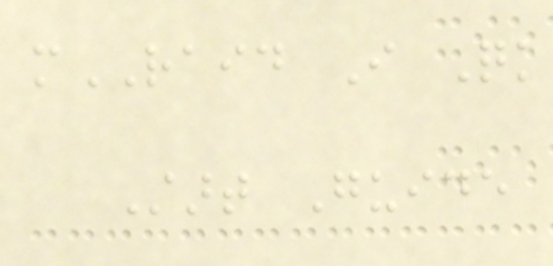mRAID I Quick
Start Guide
